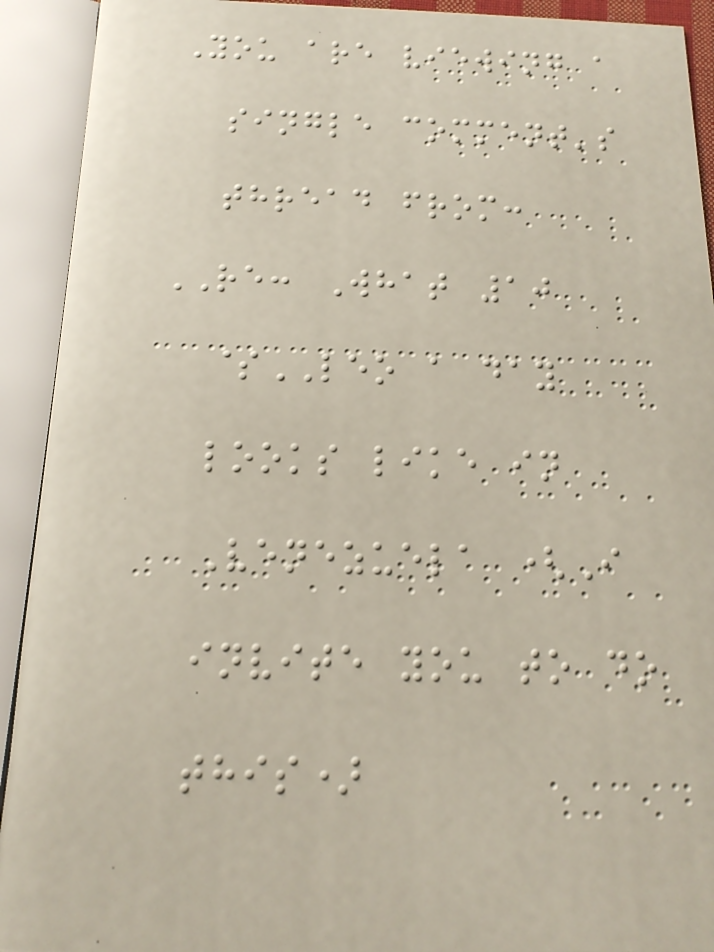You are viewing a
single comment's
thread from:
RE: What 10
$LEO a day
looks like in
Venezuela (I
invite you to do
this)
